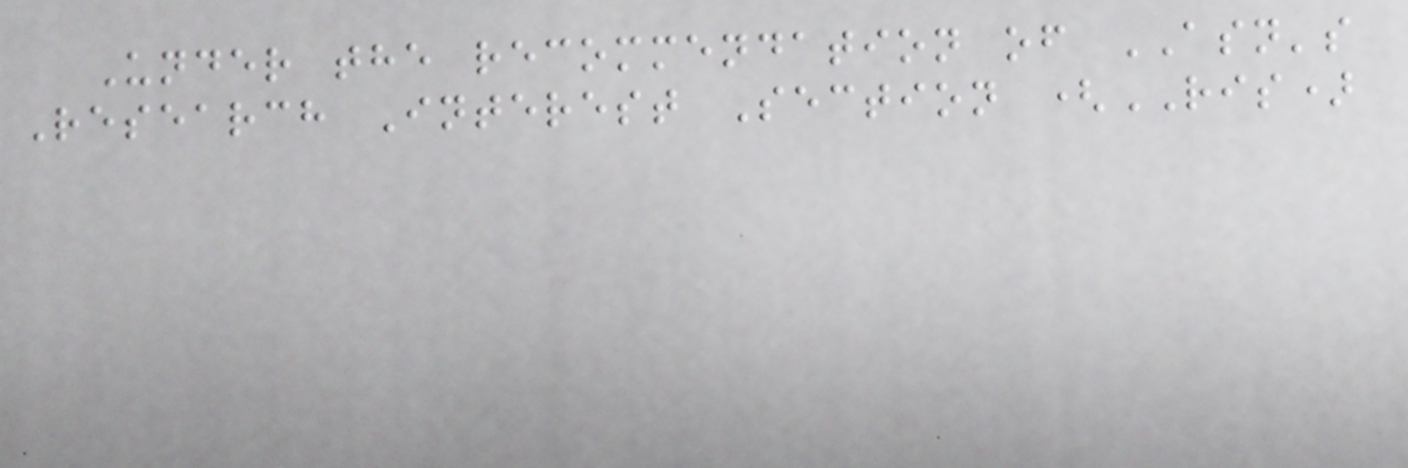Under the recommendation of ASN's
Research Interest Section (RIS)
